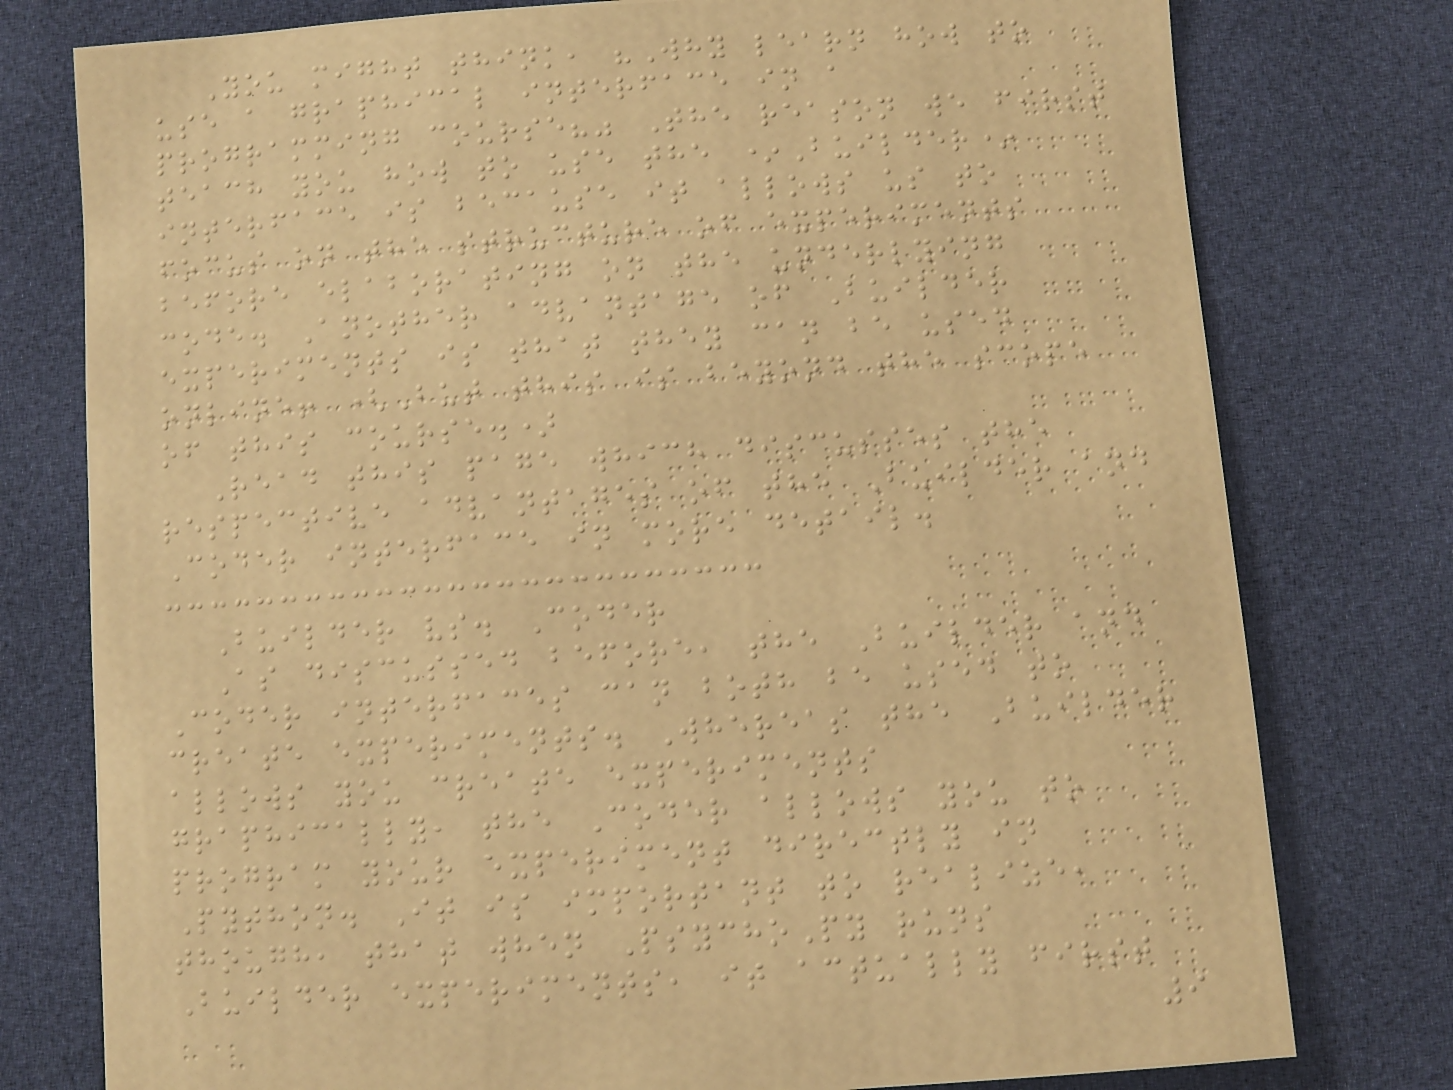You might think, "Why learn how to
use a graphical interface in a
programming course?" The reason we first
teach you how to use the *Builder*
interface is because it allows us to
focus on the structure of experiments
before elaborating on the underlying
code. Another advantage of Builder
experiments is that they can be used
online! (But this is beyond the scope
of this course.)
Read this page which discusses the
respective advantages of the Builder and
Coder interface in more detail.
Builder vs. Coder
As discussed before, the Builder and
Coder interfaces can both be used to
create experiments. Whereas the Builder
allows you create experiments
graphically, the Coder allows you to
program your experiment directly in
Python. It is important to realize,
though, that when PsychoPy runs
Builder experiments, it actually first
9
